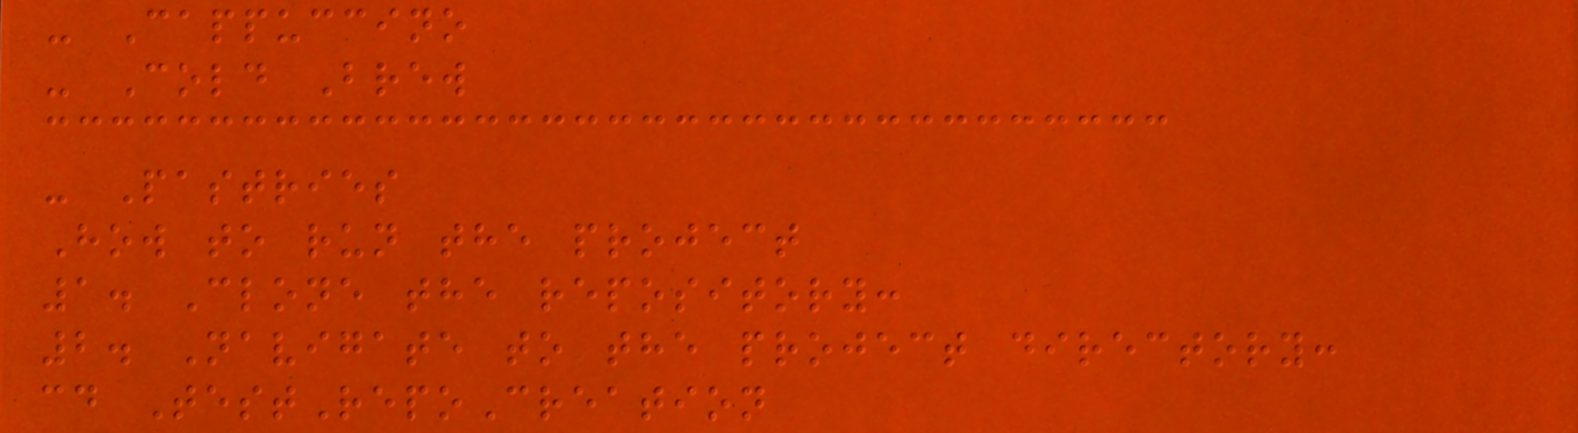- Cappuccino
- Cold Brew
- Pastries
How to run the project
1. Clone the repository:
2. Navigate to the project directory:
cd TestRepoCreation
